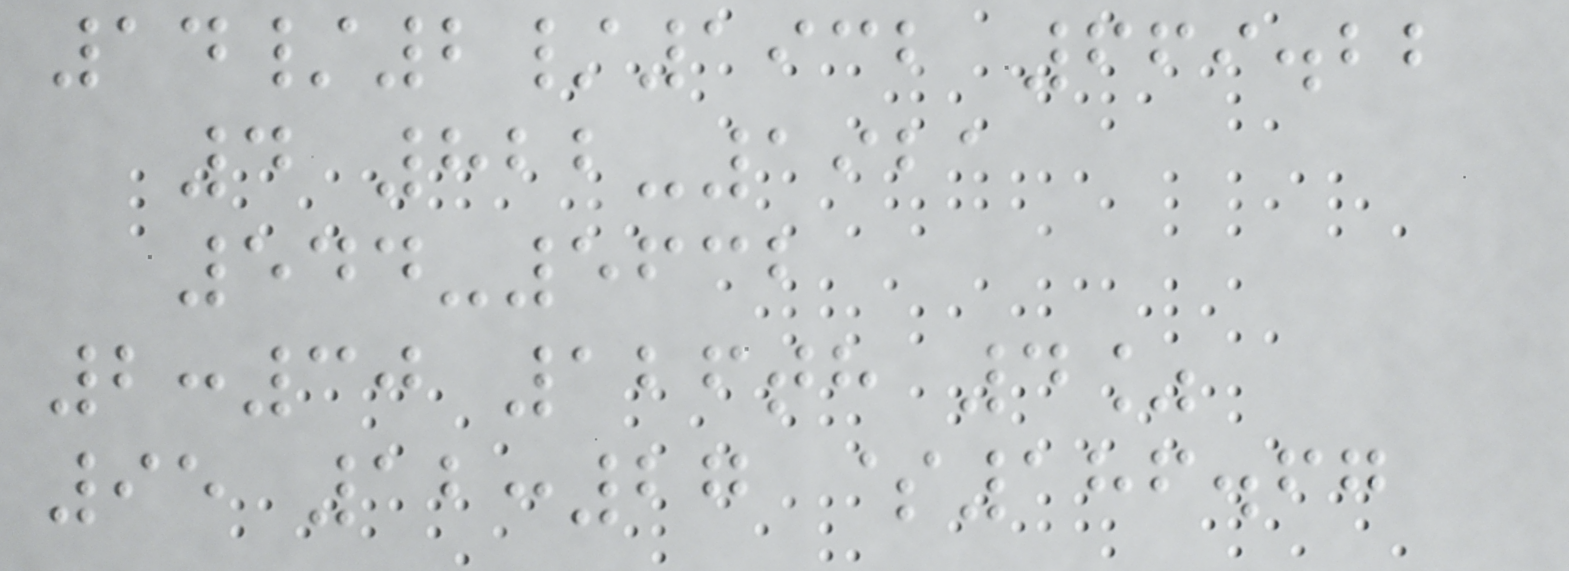14/2/1932 669.22
4 822-1921
544-5632
2:30 126th 4%
95 12:27 $186.67
